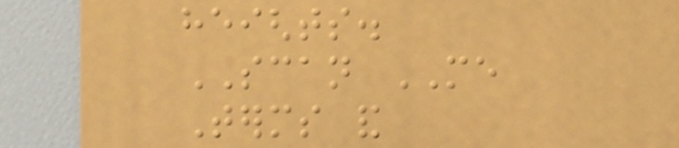heights.
SCAN ME
Terms and
